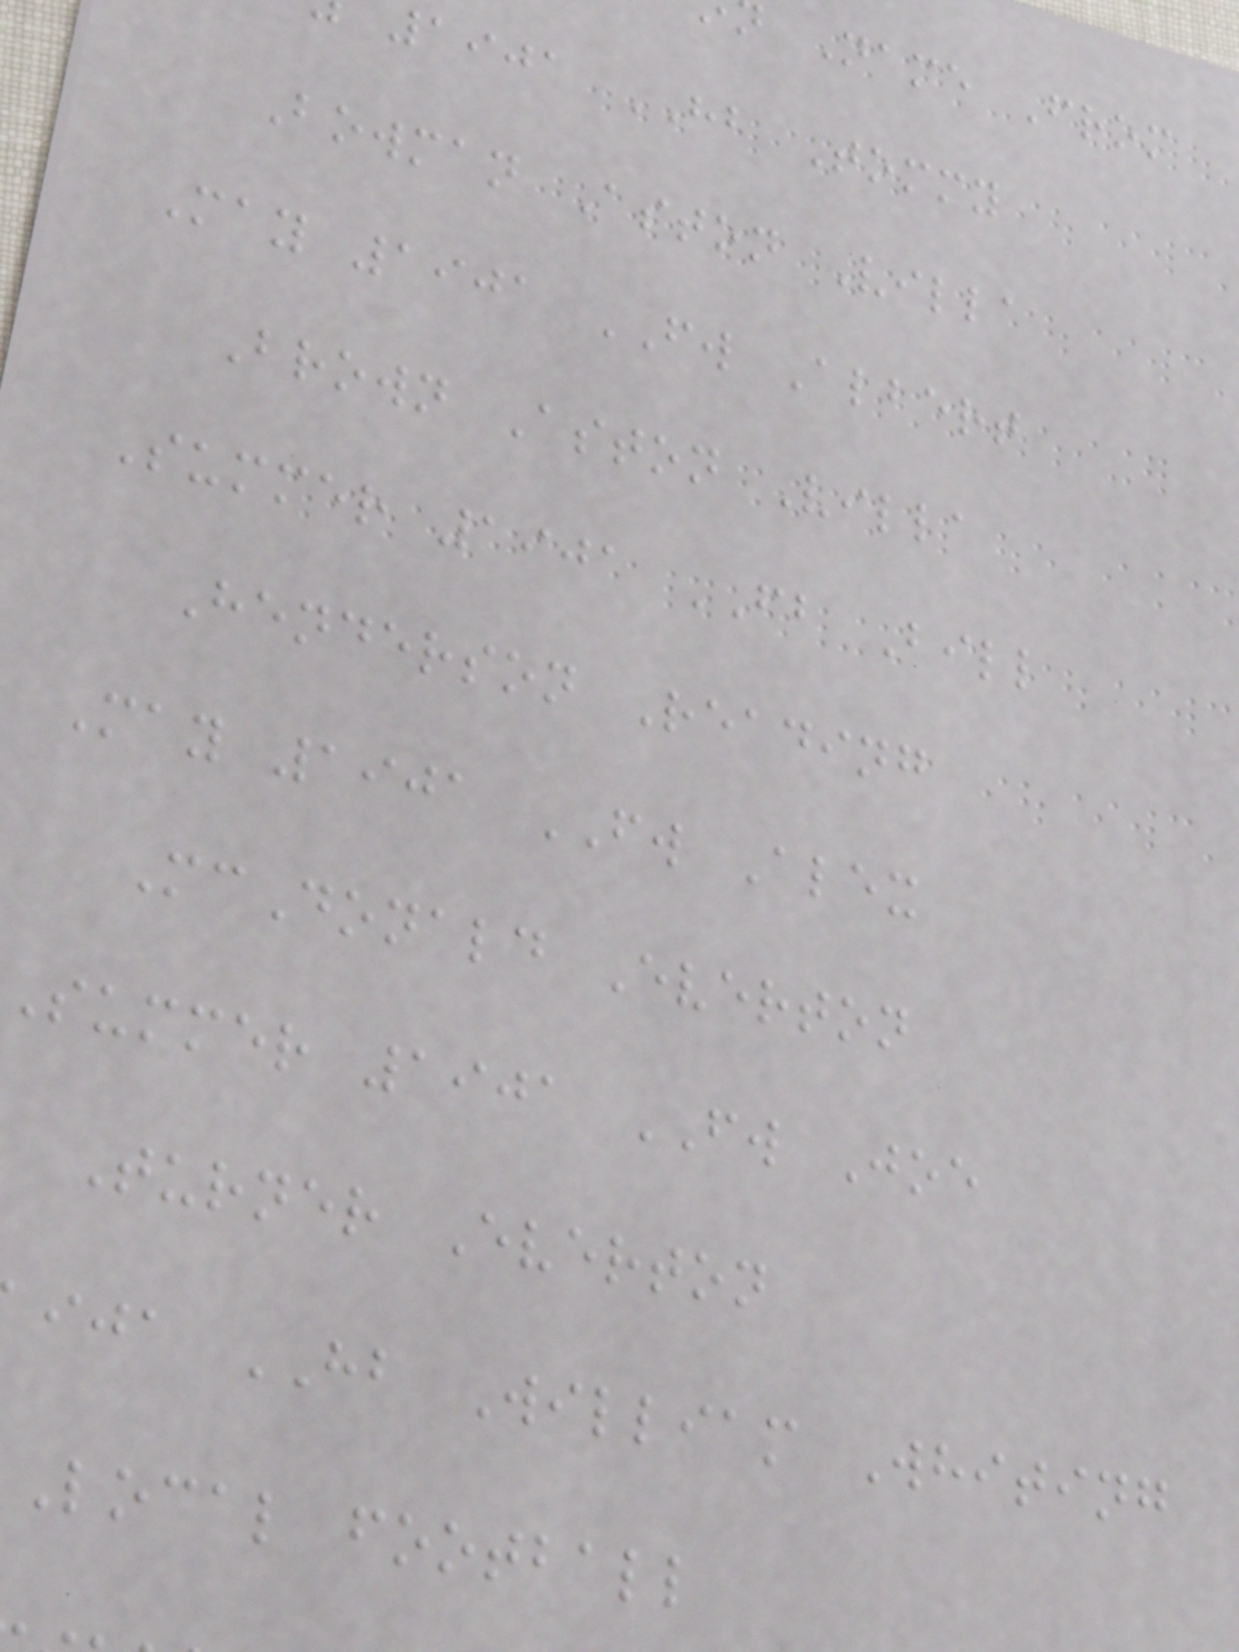Name From
1901 HB Tommy
Bowman Aston Villa
May 1901 FW Albert
Brown Aston Villa
Summer 1901 FB Bill
Henderson Reading
May 1901 FW Alex
McDonald Everton
summer 1901 FW Joe
Turner Everton
ija HB William Whiting
Local football
